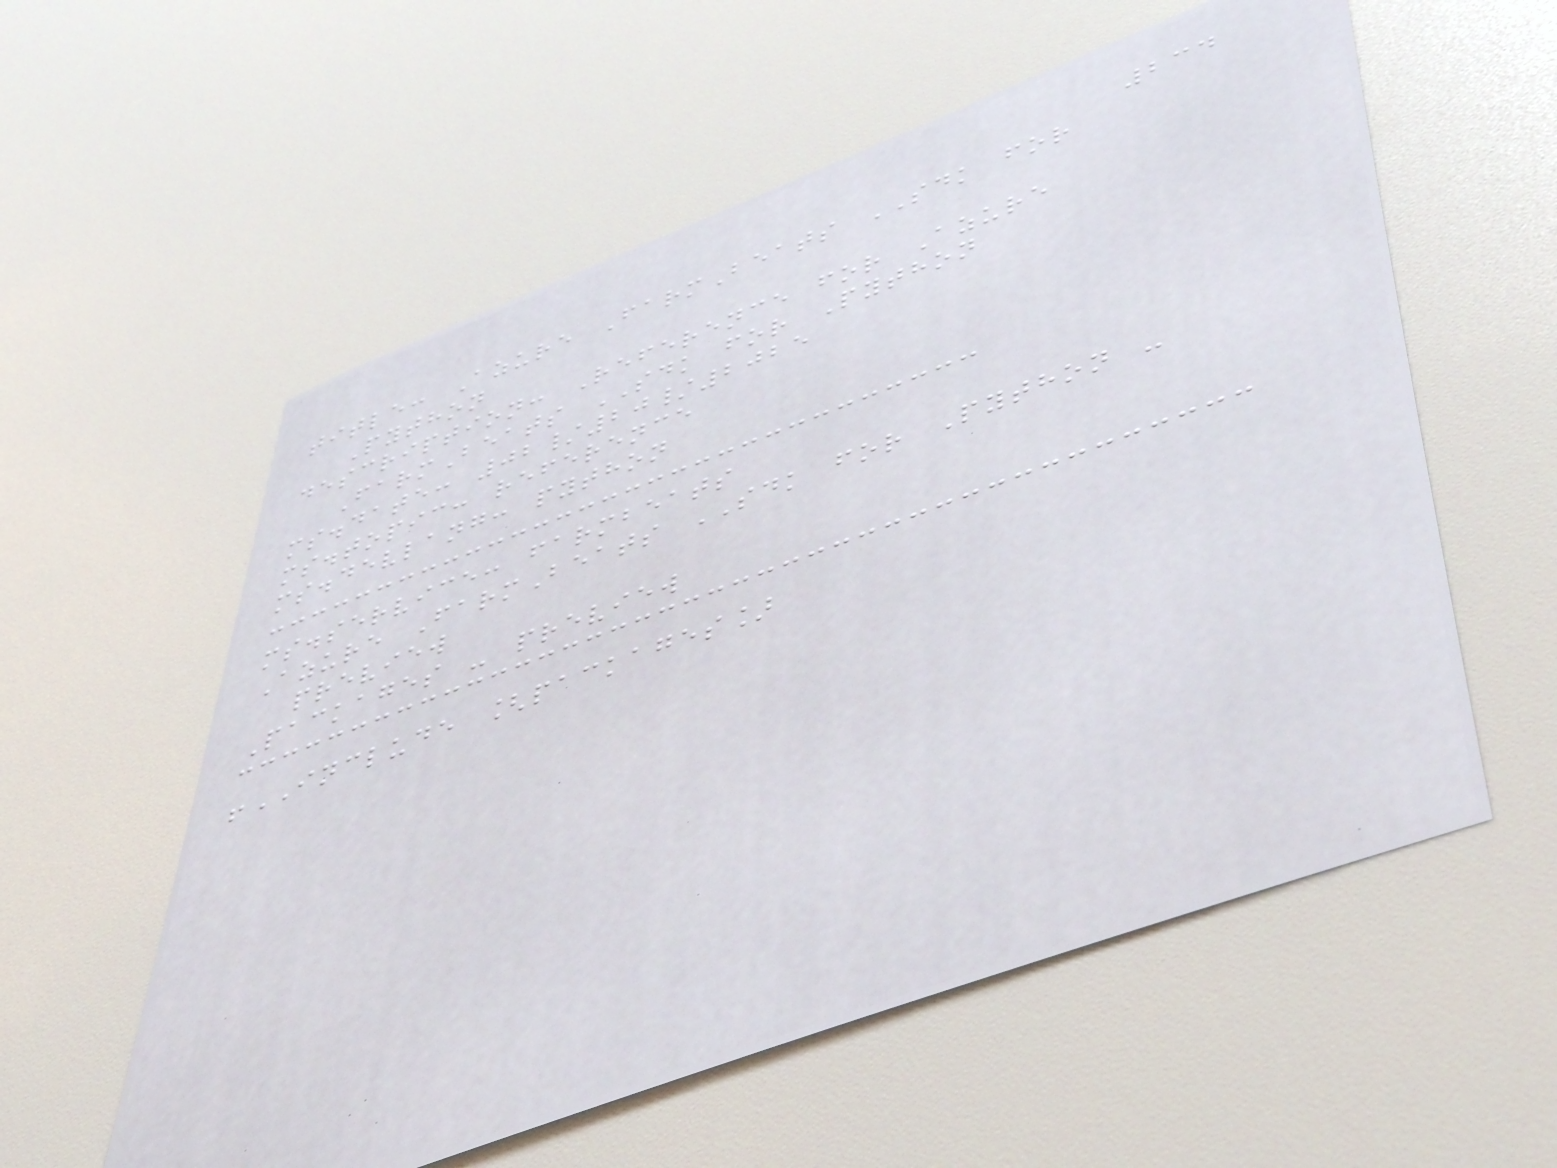234
title: Azure FarmBeats SDK for
Python
description: Reference for Azure
FarmBeats SDK for Python
ms.date: 02/20/2025
ms.topic: reference
ms.devlang: python
ms.service: farmbeats
Azure FarmBeats SDK for Python -
preview
Packages - preview
!INCLUDE [packages]
